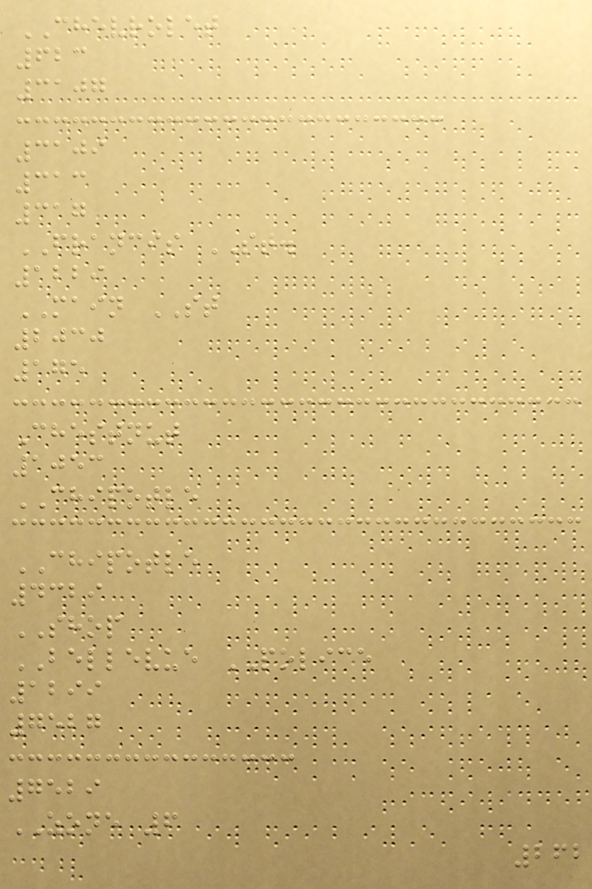CHEVROLET
623
3107
3109
313
317
FRANCIS ST.
1229
MAIN ST
2030
175
Chestnut
1053
CHIPOTLE
CHIPOTLE
4329
SHOP
BELLEVUE POLICE
1299
7527
7529
ZONE 6
262
